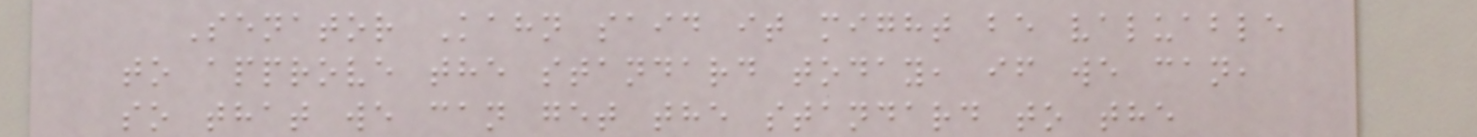Senator Kahn said it might be valuable
to approve the standard today, if we can,
so that we can get the standard to the
